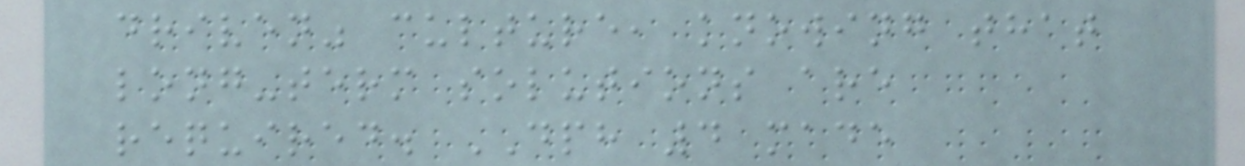driven" culture, knowing that
long-term solutions are
required. DPH 4 made
